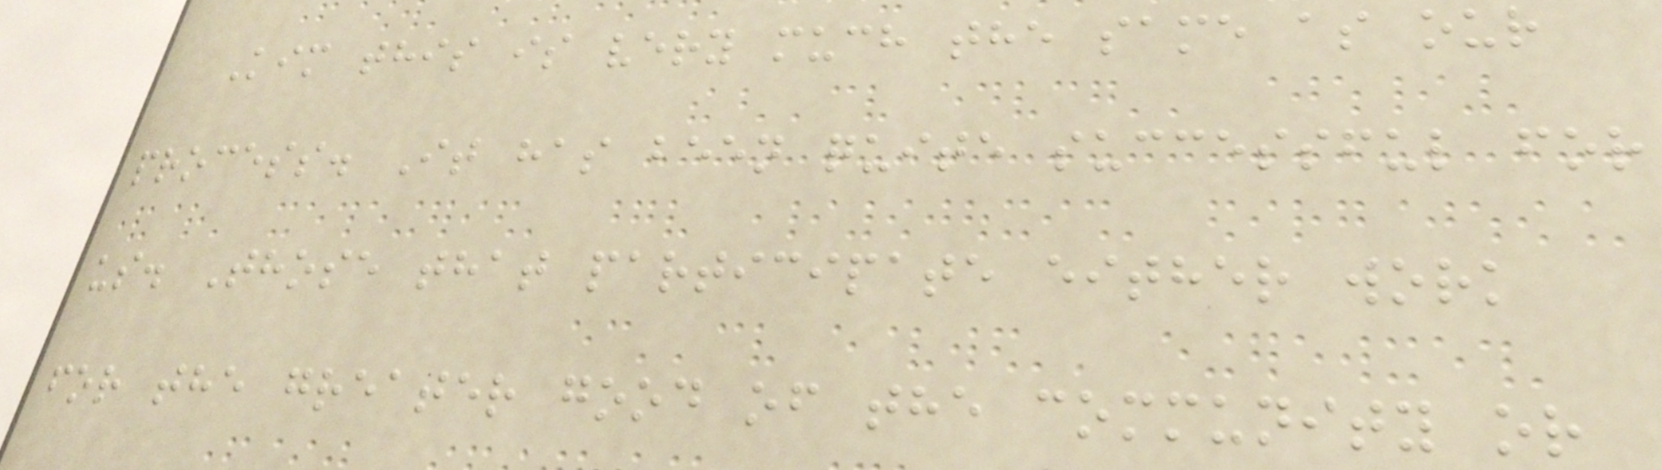Kim this is very much the same as our
process. It has been quite successful for
us. Those that participate either work
for the greater good of the community or
